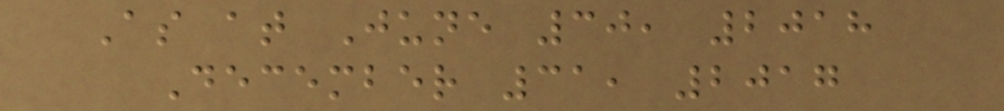As at June 30, 2018
December 31, 2017
